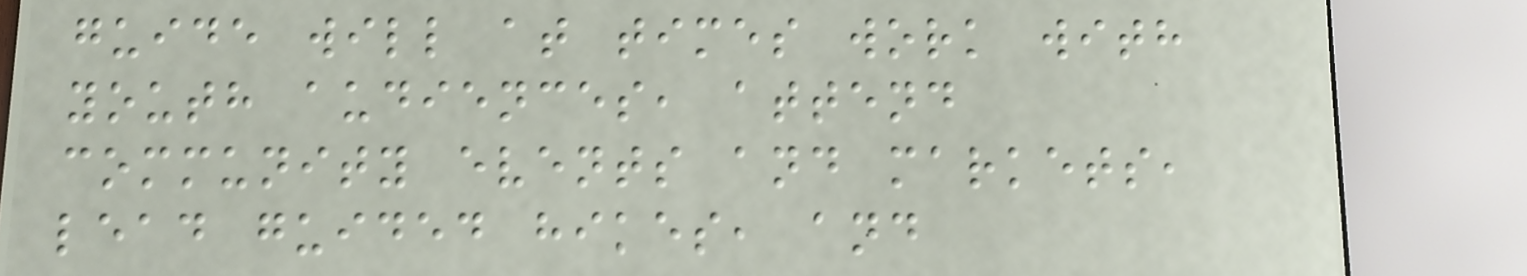guide will at times work with
youth audiences, attend
community events and markets,
lead guided hikes, and
